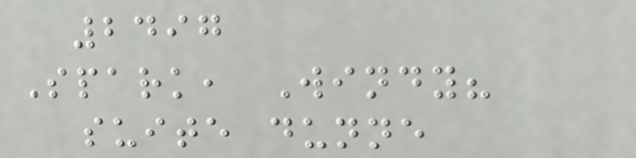2497
Spark, Windy?
suite dunne
